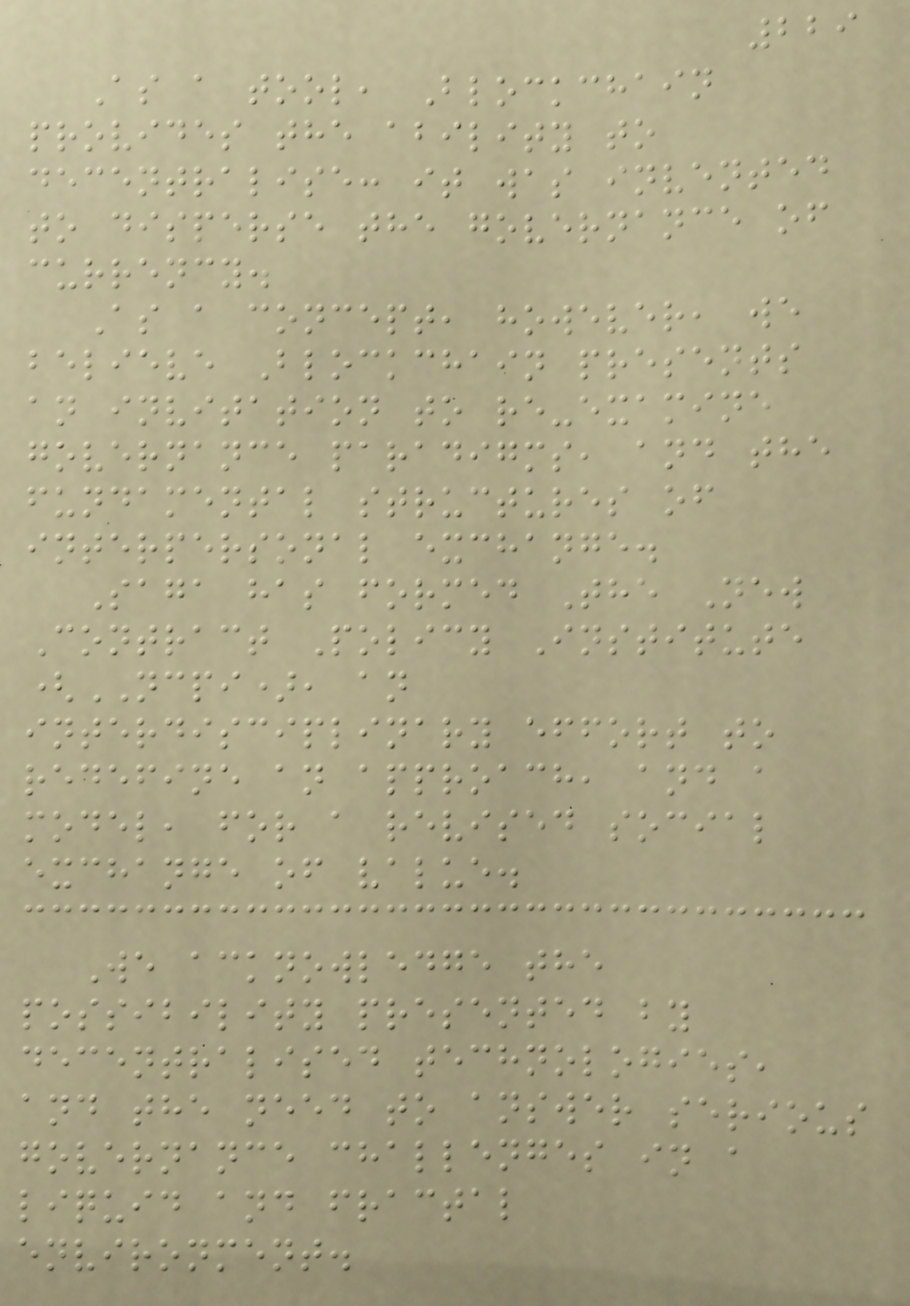229
As a tool, Blockchain
provides the ability to
decentralise: it was invented
to disperse the governance of
currency.
As a concept, however, we
believe Blockchain presents
an invitation to re-examine
governance paradigms, and the
fundamental structures of
interpersonal exchange.
Saga has formed The New
Contract Policy Institute
(NCPI), an
interdisciplinary effort to
redefine an approach, and a
model, for a revised social
exchange of value.
We acknowledge the
possibility presented by
decentralised technologies,
and the need to answer serious
governance challenges in a
liquid and fractal
environment.
